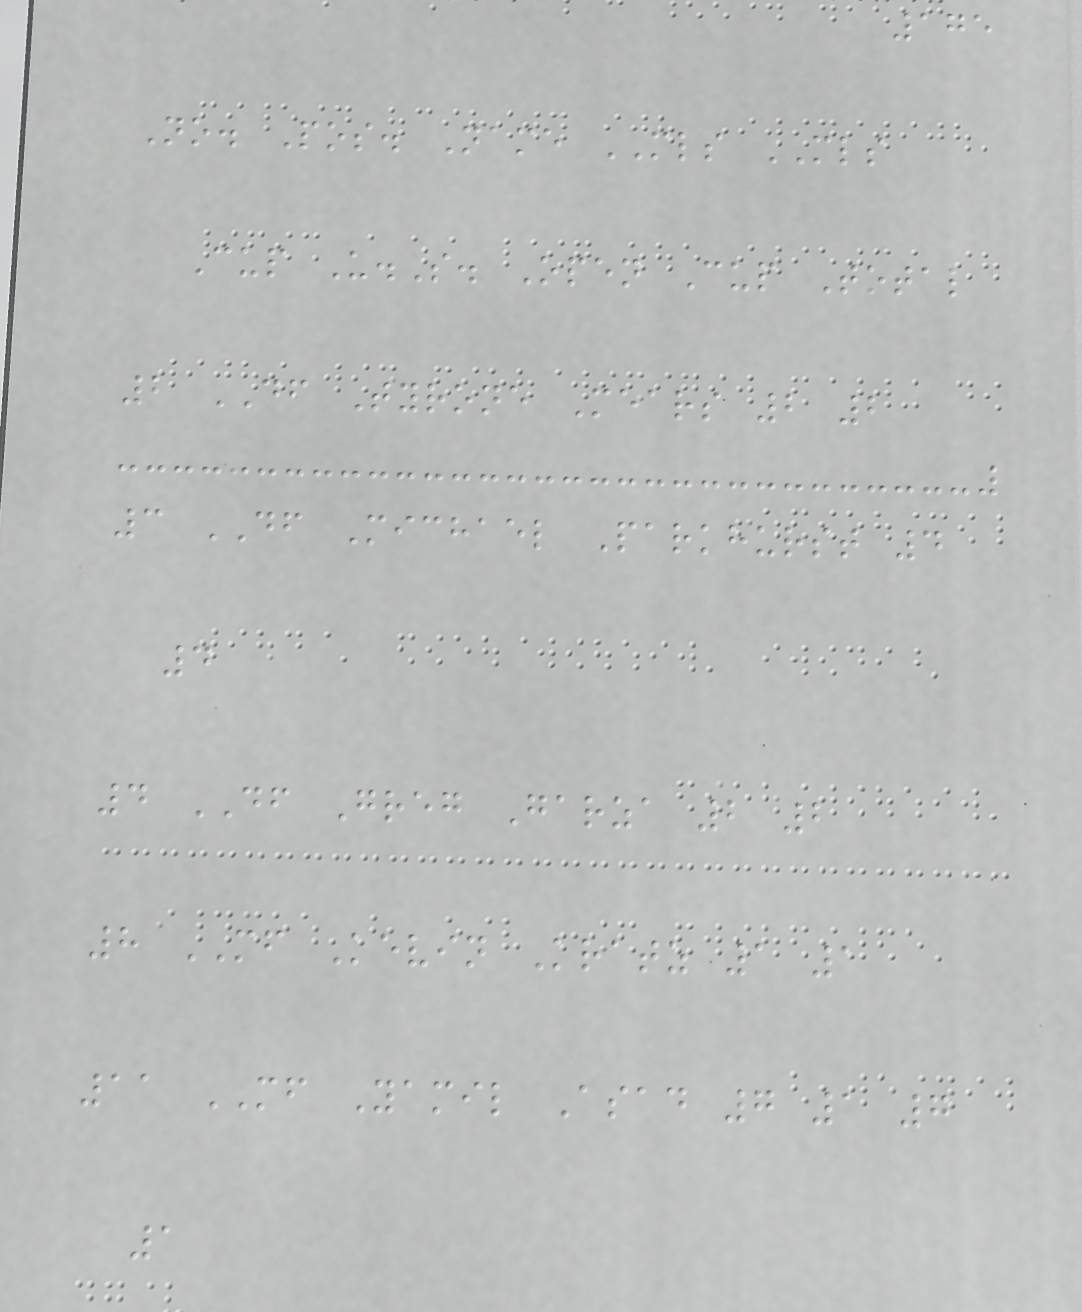175
No. Pos. Name MLS MLS
Cup U.S. Open Cup Total
2 DF Tyrone Mears 2 2
3 DF Michael Parkhurst 4
4
4 DF Greg Garza 2 2
8 MF Kevin Kratz 1 1
11 MF Yamil Asad 7 1 7
1
